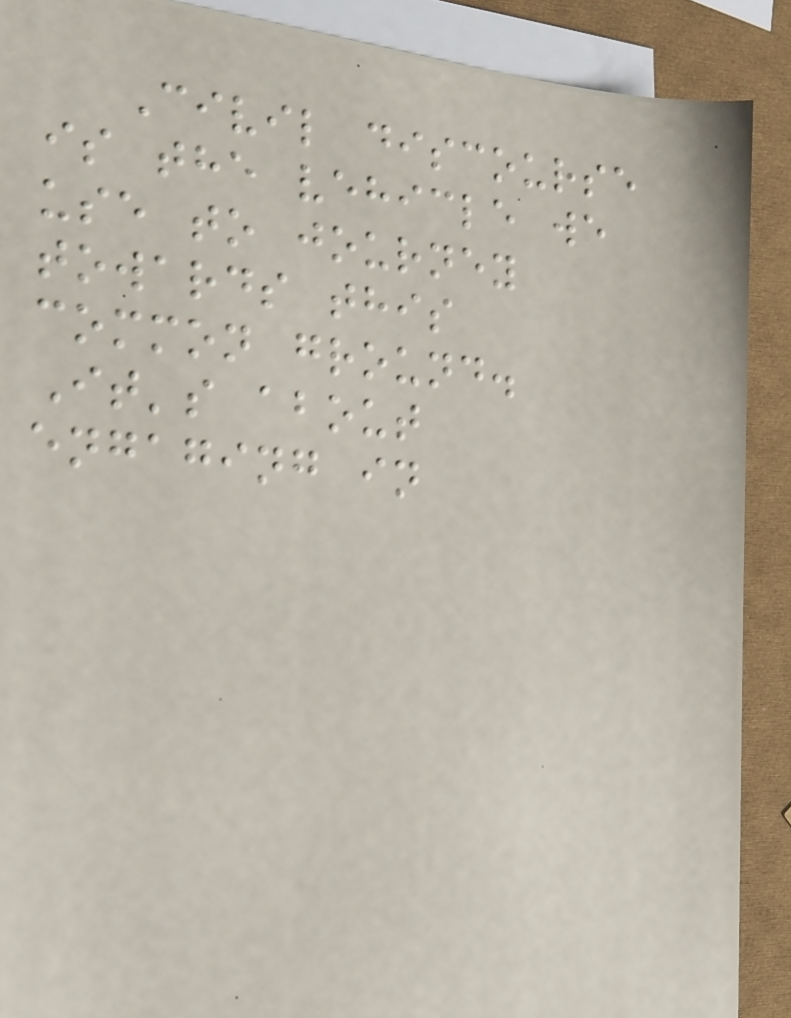Civil discourse
is the vehicle we
use to journey
towards this
common ground.
It's about
engaging in
